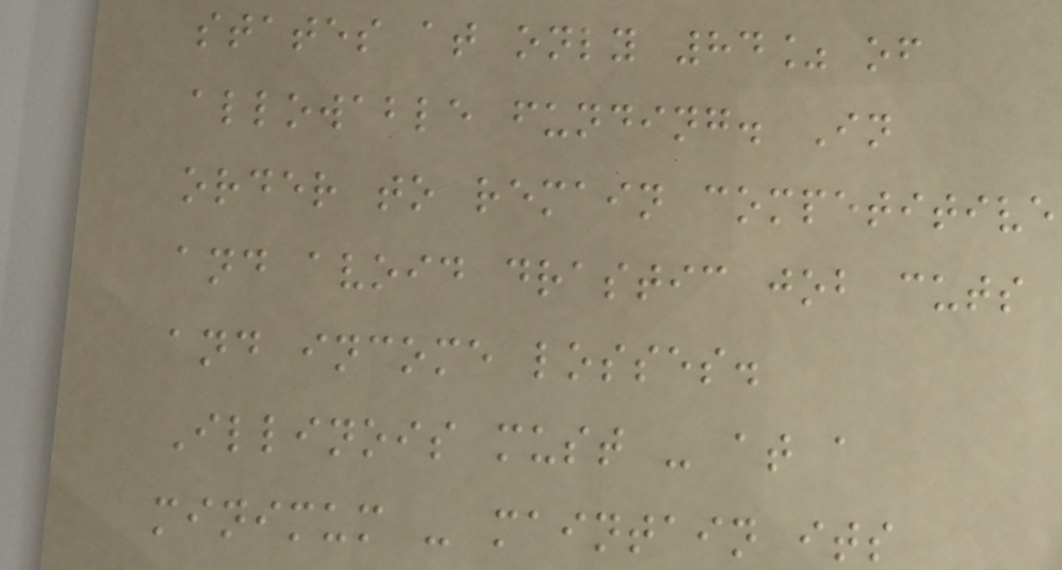states at only 84% of
allowable funding. In
order to remain competitive
and avoid drastic job cuts
and income losses.
Illinois must - at a
minimum - maintain its
